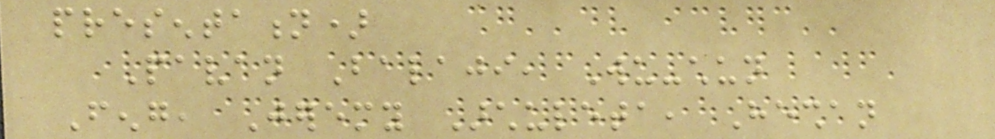presentation)
Pavan Balaji, Wu-chun
Feng, Jeremy Archuleta, Heshan
